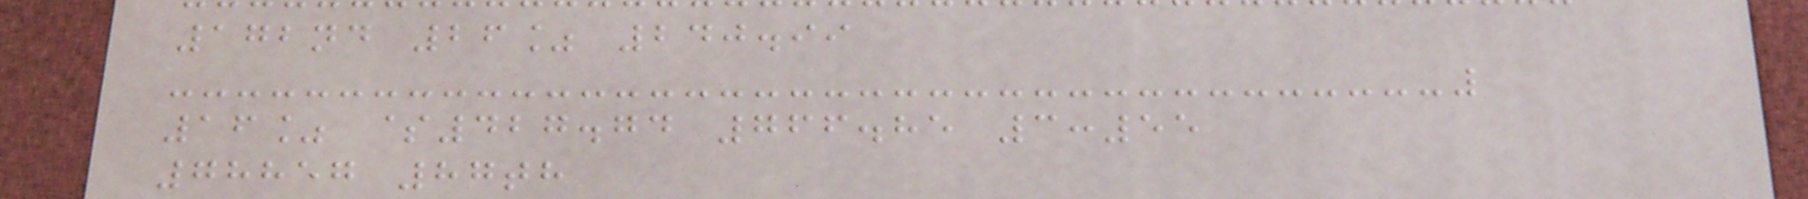172nd 26% 240.99
16% $427.74 766.85 3:55
78857 87th
